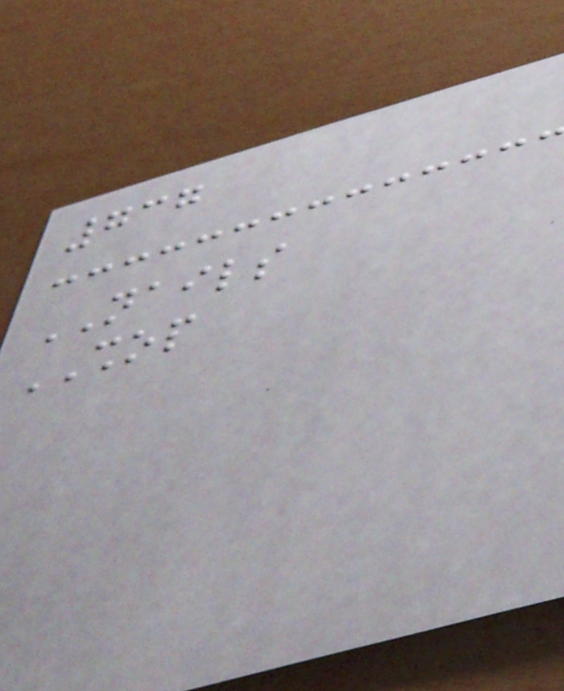737
NAILS
SHOP
